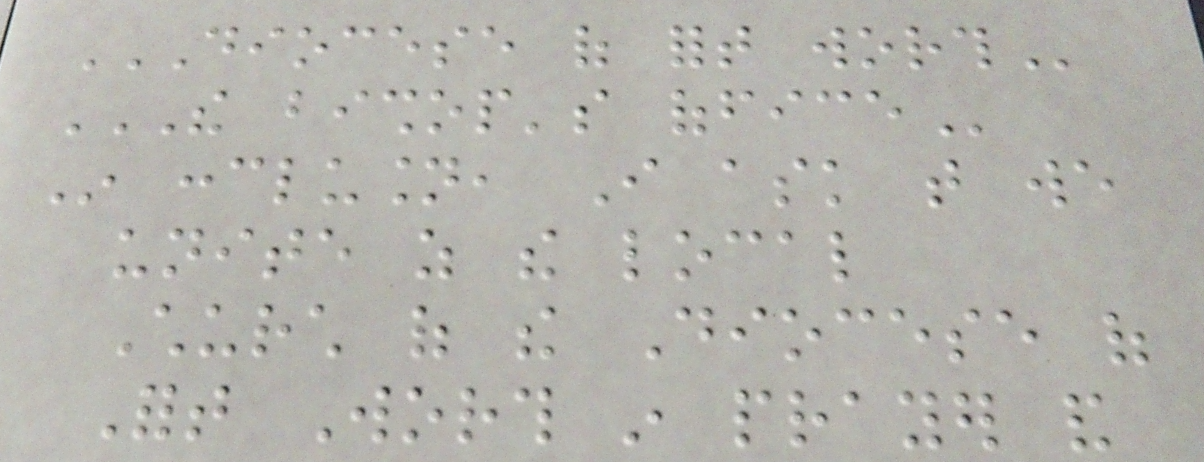DIOCESE OF FORT WORTH
THE BISHOP'S OFFICE
In conclusion, I ask that we
unite as the local
Church of the Diocese of
Fort Worth in prayer and
